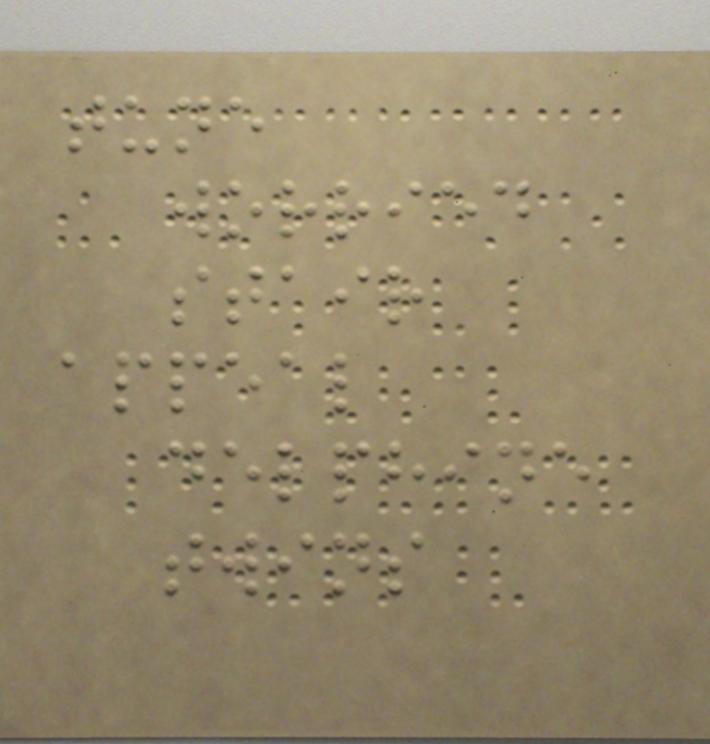tune
worried
stair
appeal
delphine
twins
